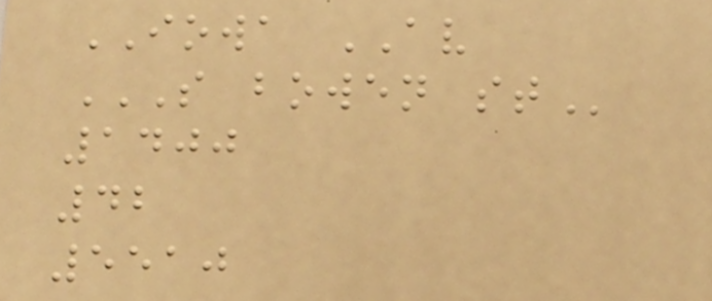IOWA AV
S BOWEN ST
1400
42
5510
